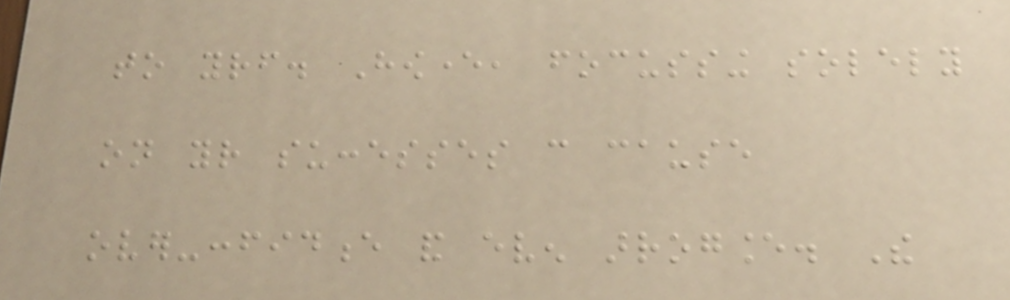to yourself. However, focussing solely
on your successes can cause
over-confidence and even arrogance. The
